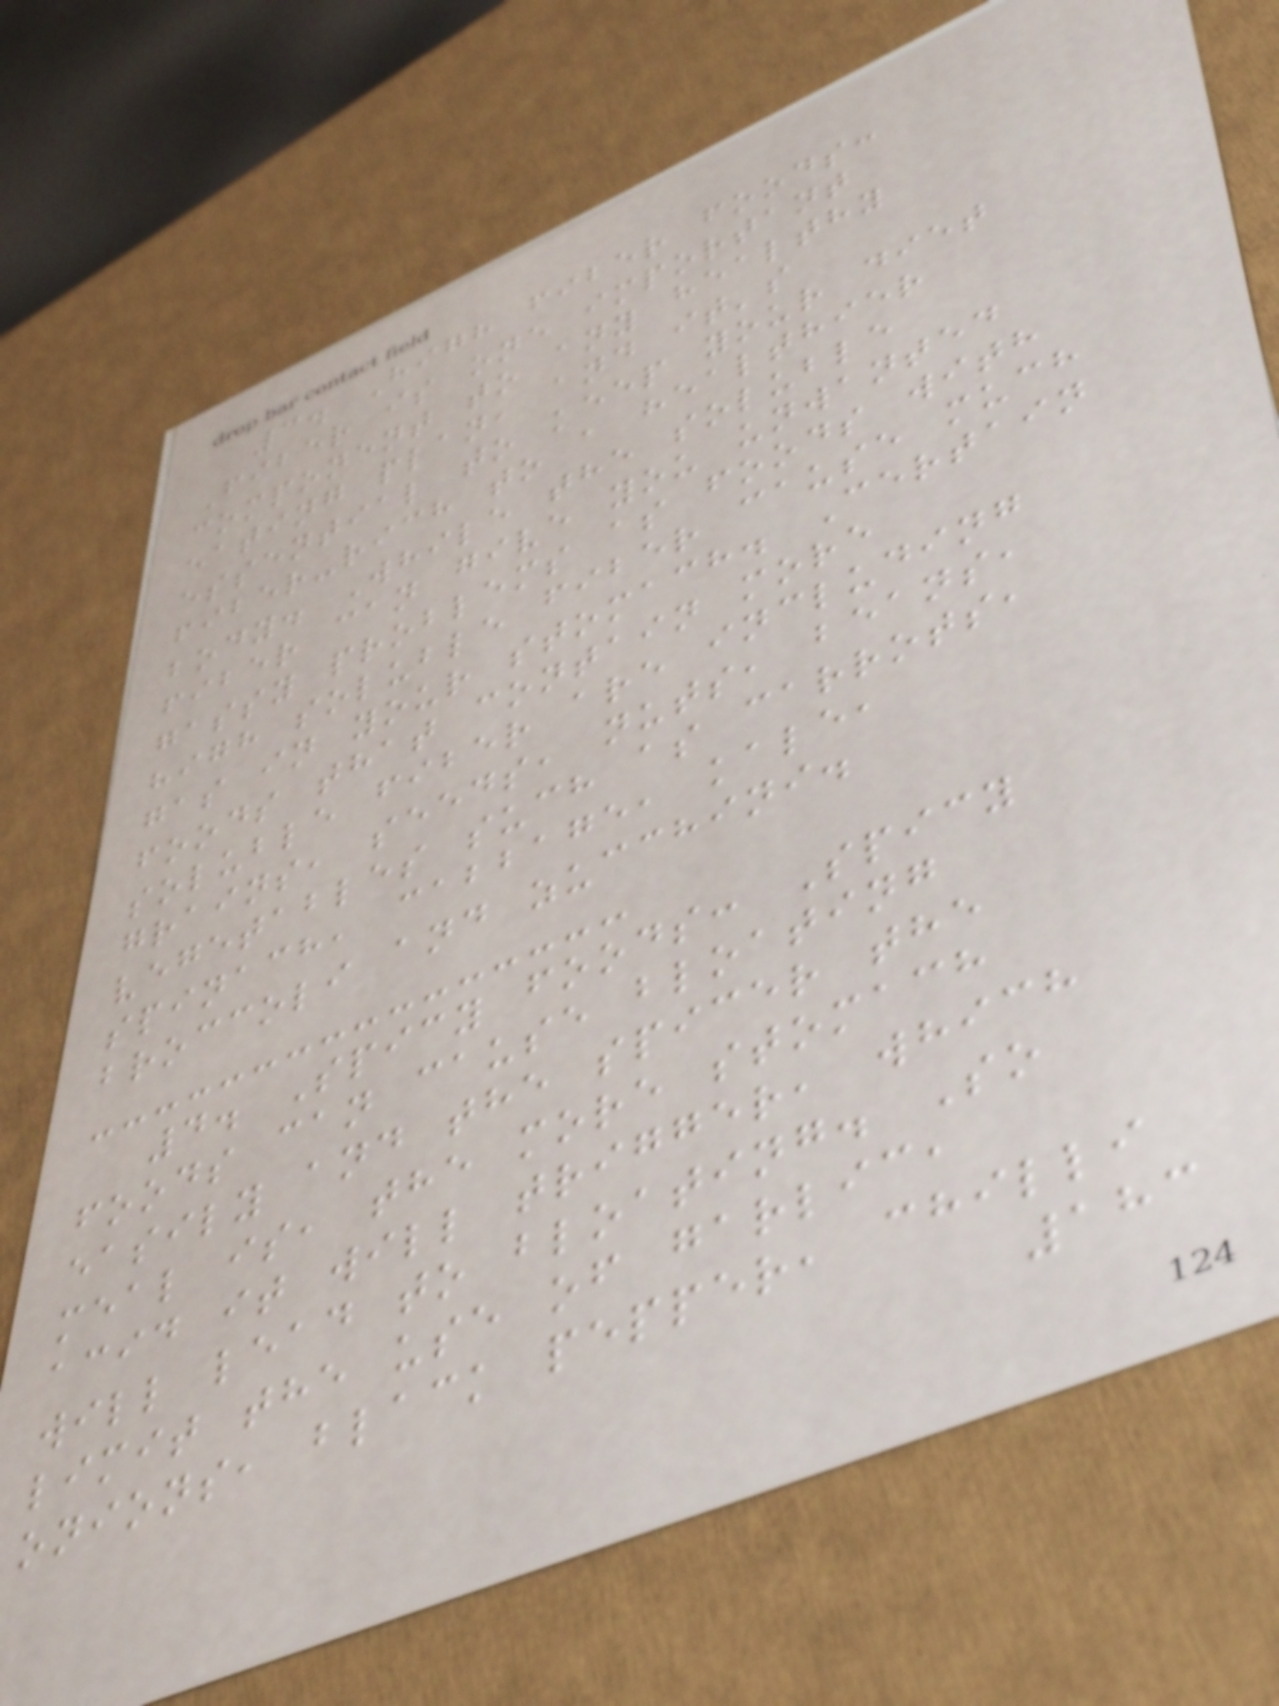3. High fiber foods:
Fiber is one important
component to any healthy
eating plan, and it's
essential to keep your diet
fiber-rich to a healthier
body. While the soluble
fiber can give you unwanted
gassy problems as foods with
high soluble fiber cause much
gas in your stomach. Certain
foods that contain more
soluble fiber are including
grains, seeds, nuts, beans,
vegetables such as carrots,
spinach, cabbage, kale,
broccoli and zucchini.
4. Spicy foods: Spicy
foods can cause bloating
easily and the spicer the
meal is, the more stomach
acid it will trigger, which
will lead to bloating. So
limit the use of garlic,
onions, black pepper, chilli
183
